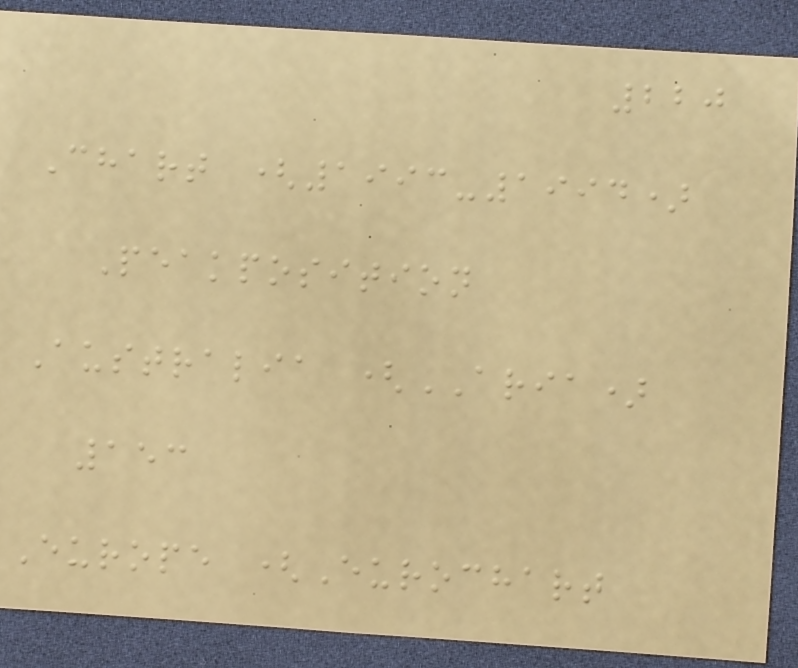220
Chart (1993-1994)
Peakposition
Australia (ARIA)
153
Europe (Eurochart
